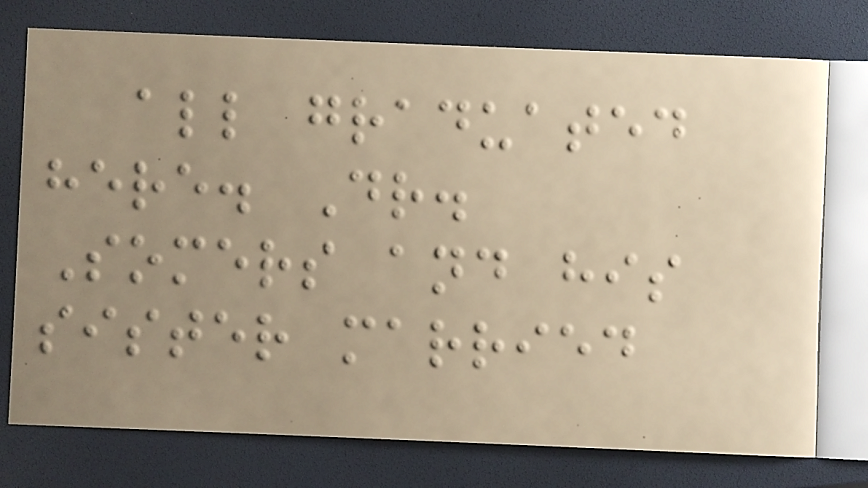all graduated
here. Dr.
Somers and his
sister married
